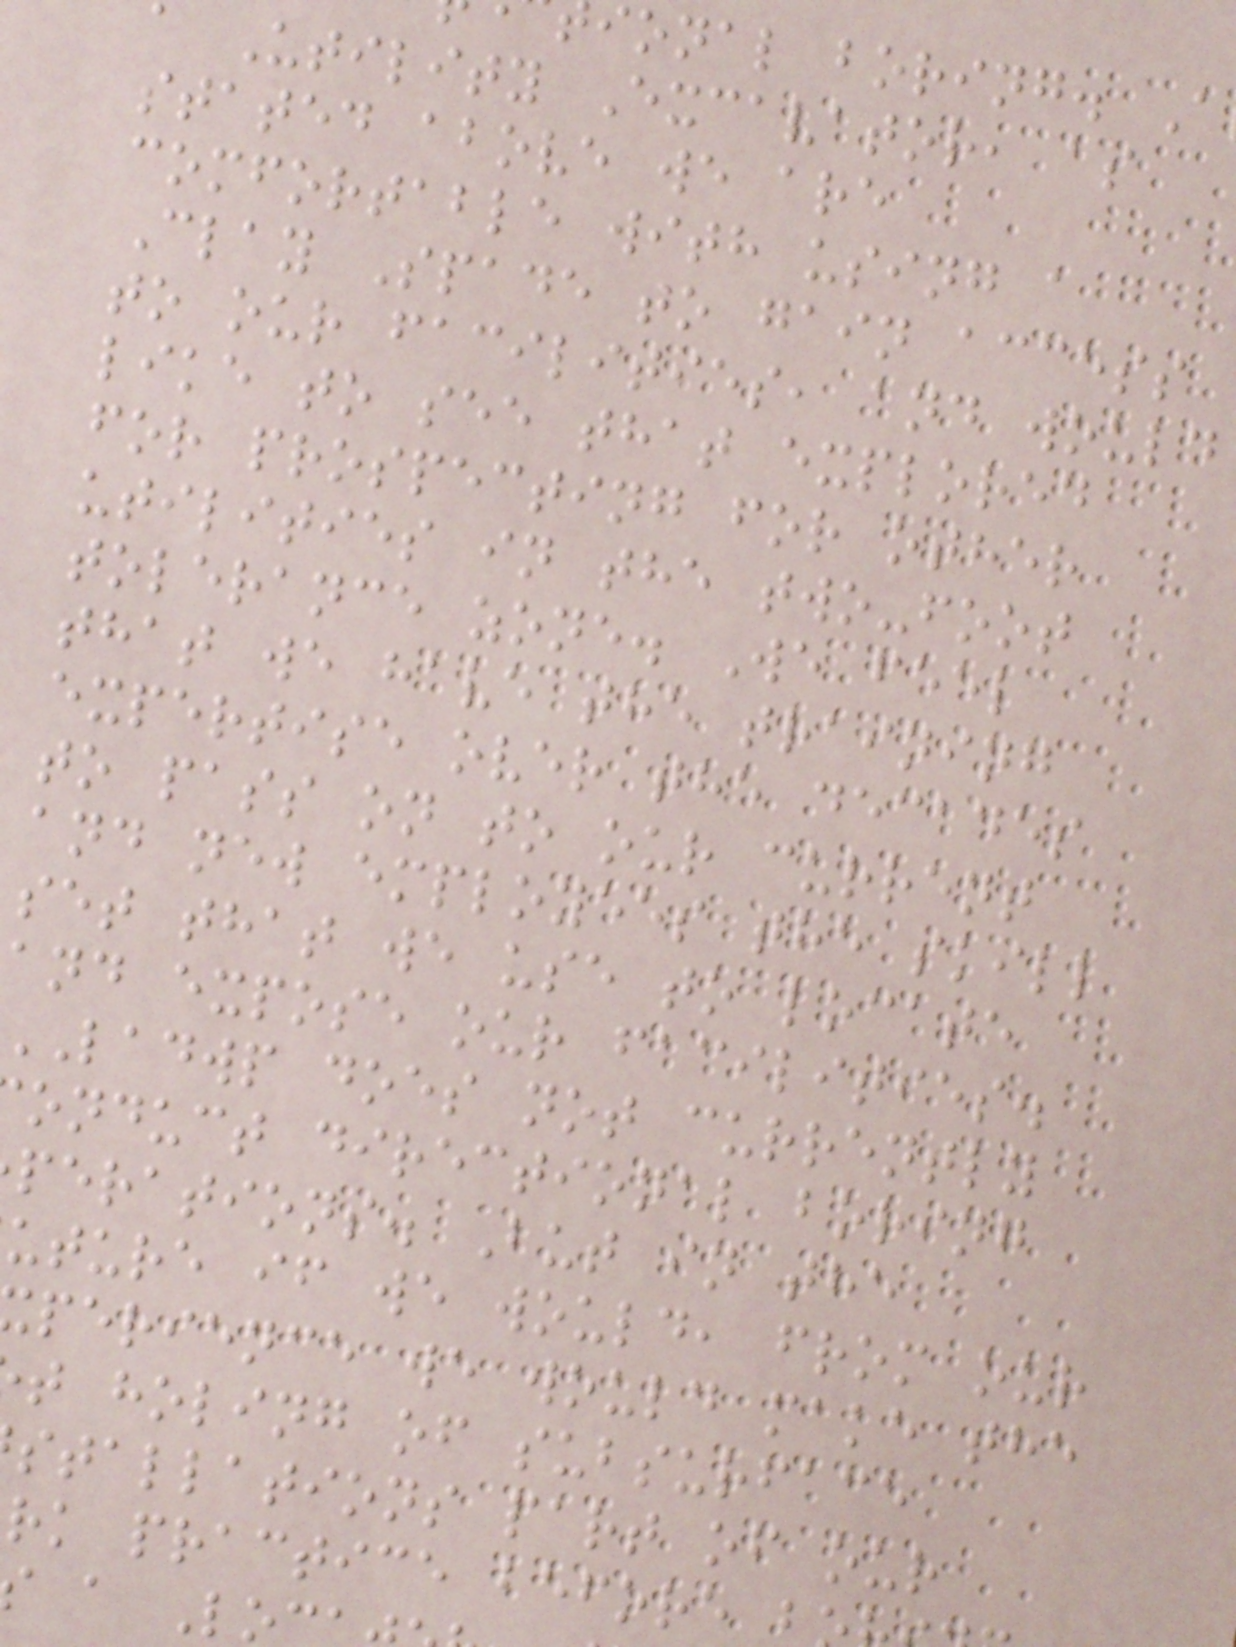ional boring. A
a Utility Excavator, as
stated above we are
comfortable with using a
Clay Spade to gain access
to our facilities, and would
like to see that explored
for prospecting for other
utilities in the two-foot
tolerance zone. We feel
that we have the training
expertise over the decades
to pass on to our current
and new employees the skill
set that we use to locate
and expose our facilities.
ladwp does not currently
onduct directional boring
perations. But in the
uture if we would, from our
perience we would make the
t holing of subsurface
stallations part of our
rk practice before
